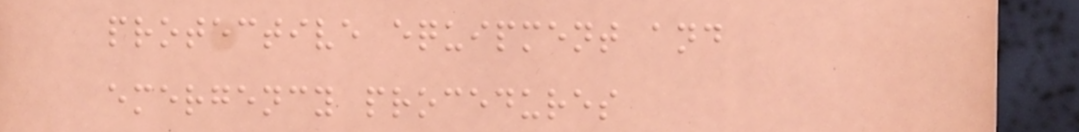protective equipment and
emergency procedures
